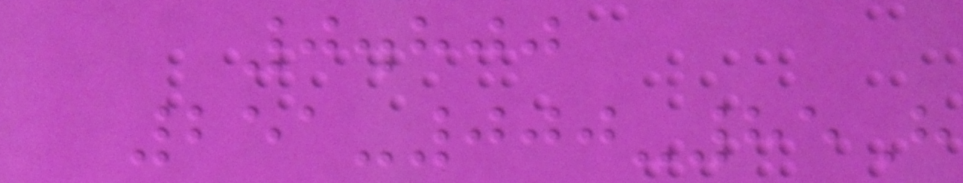0.800
251-000-85H
